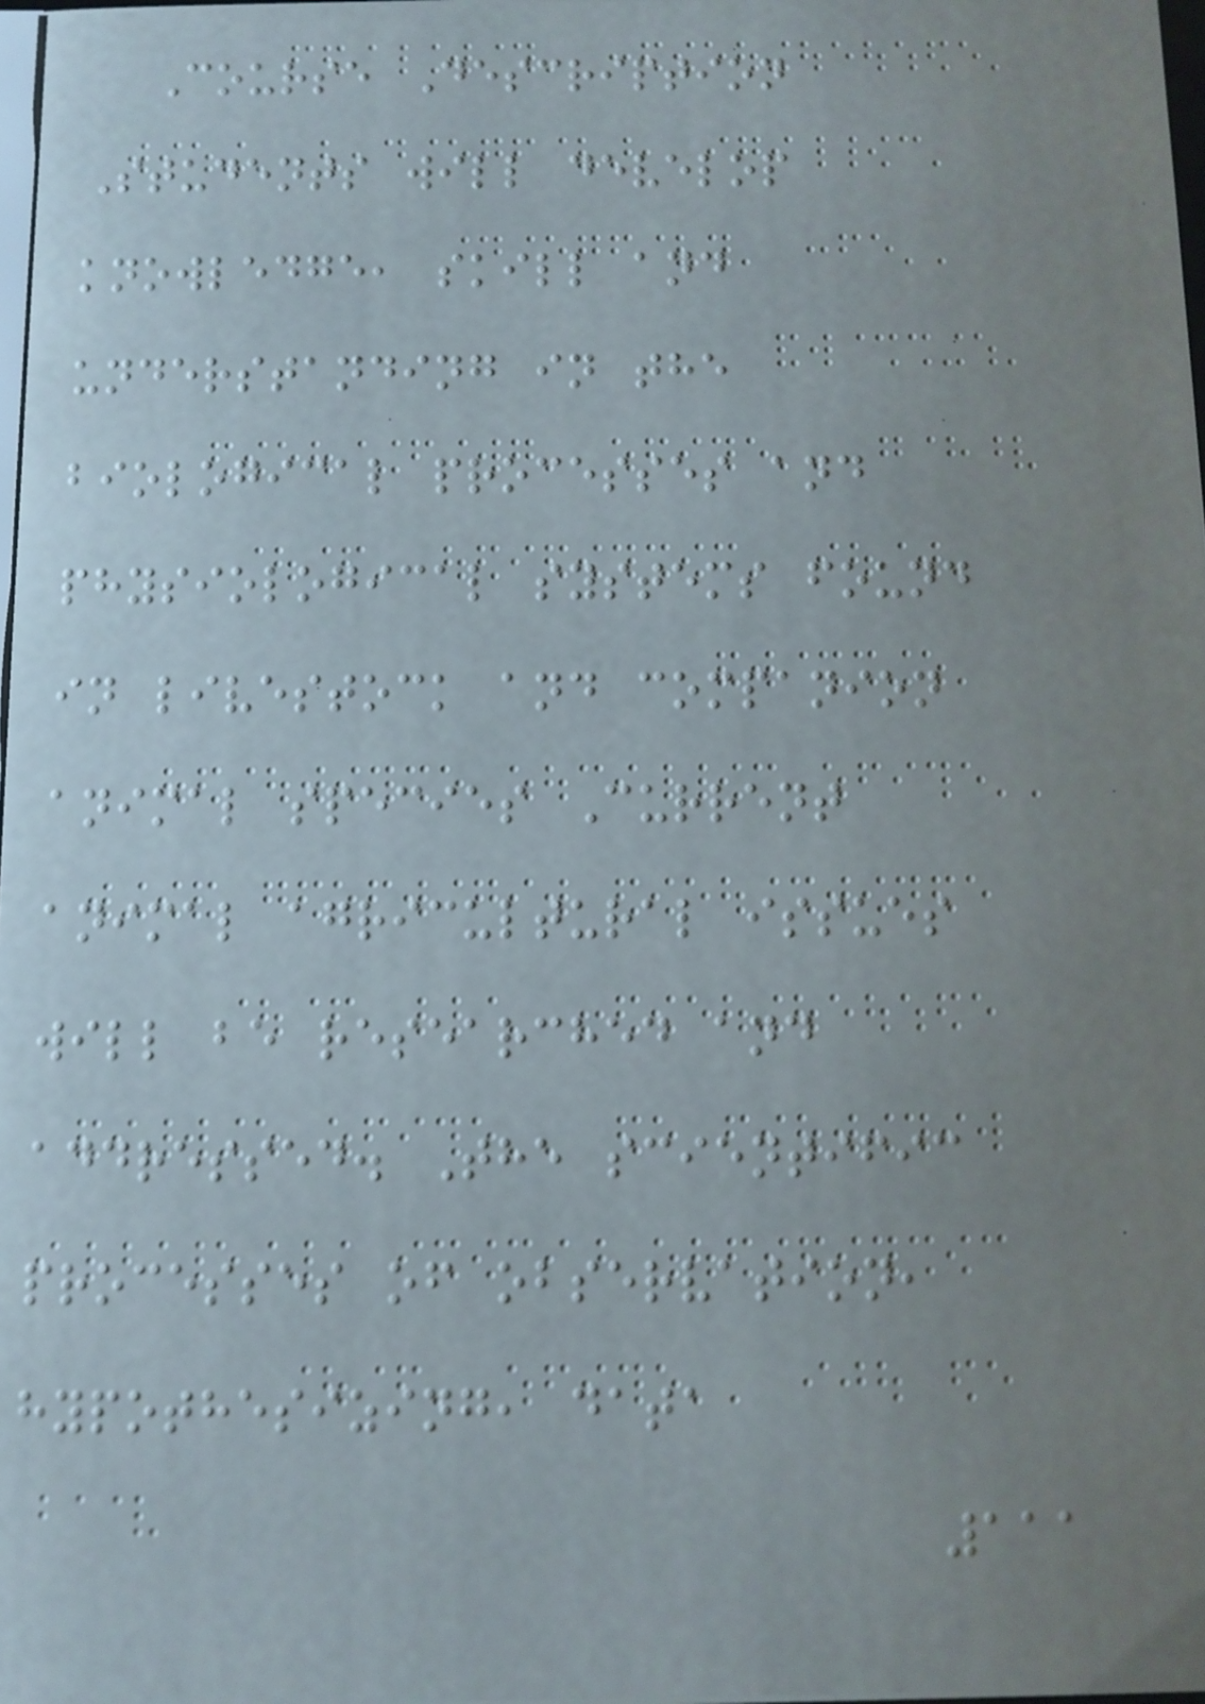Course Description
Students will develop
knowledge, skill and
understanding in the
biological processes and
physiological systems found
in livestock and companion
animal species Current
animal agricultural issues
will be researched and
addressed. The scientific
processes of observation,
hypothesizing, data
111
